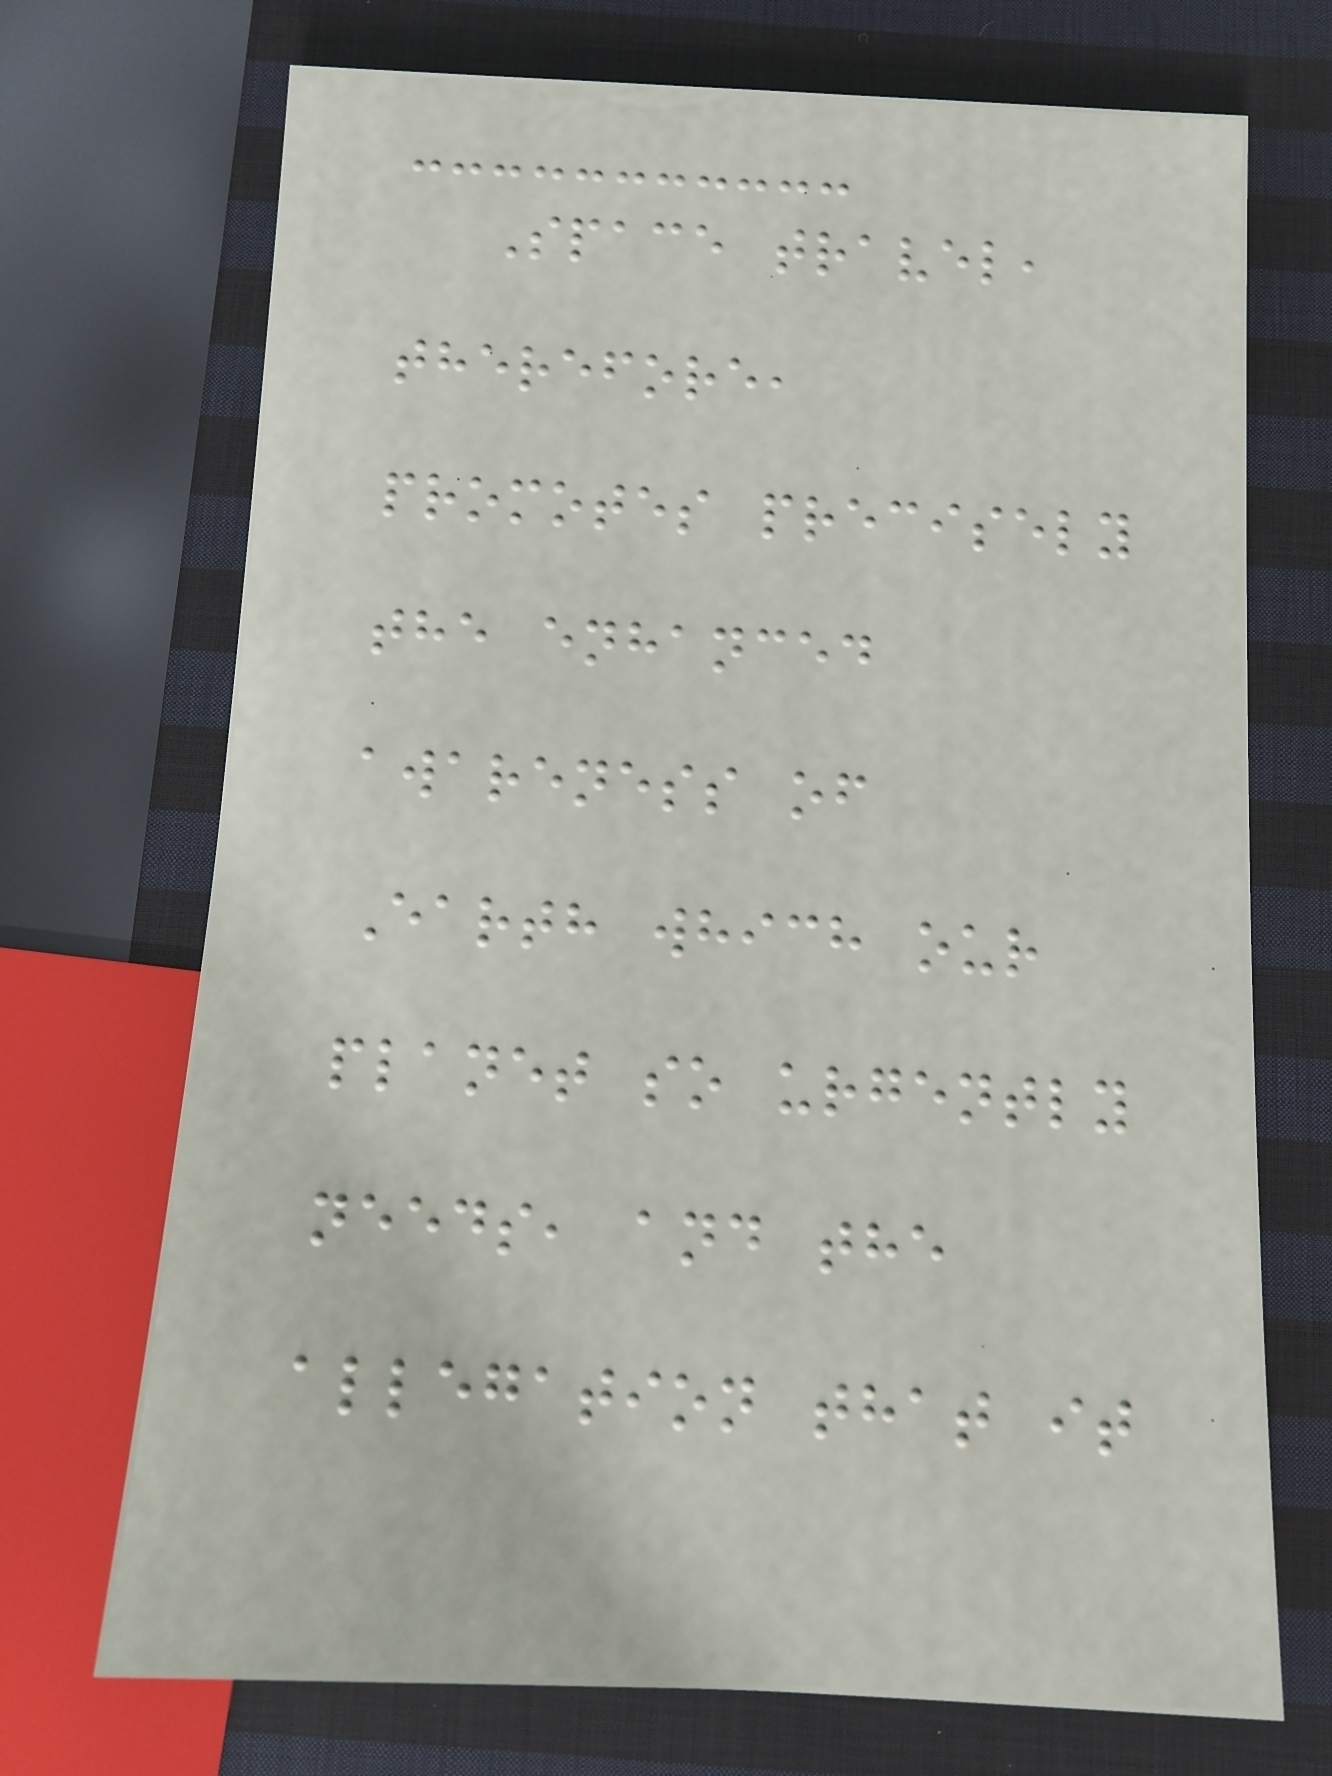Space travel,
therefore,
promotes precisely
the enhanced
awareness of
Earth which our
planet so urgently
needs, and the
allegation that it
